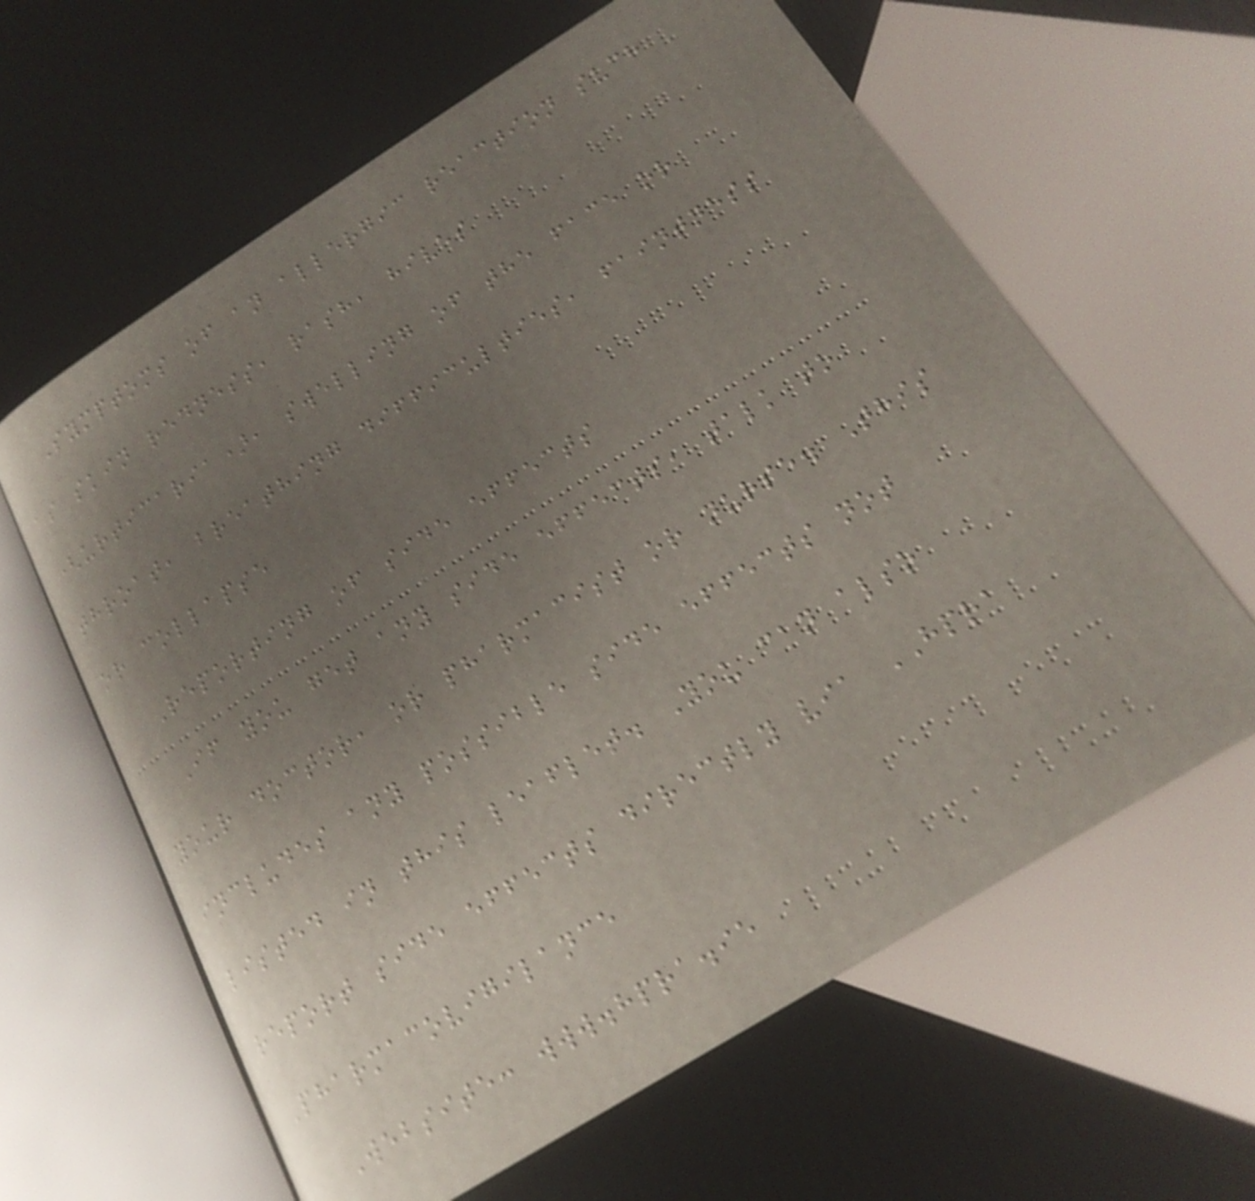Symptoms of an allergic reaction such
as skin redness, rash, hives
(urticaria), swelling of the face or
throat, breathing difficulties, faintness
or collapse
Reporting of side effects
If you get any side effects, talk to
your doctor, or pharmacist or nurse. This
includes any possible side effects not
listed in this leaflet. You can also
report side effects directly via HPRA
Pharmacovigilance
Website: www.hpra.ie
